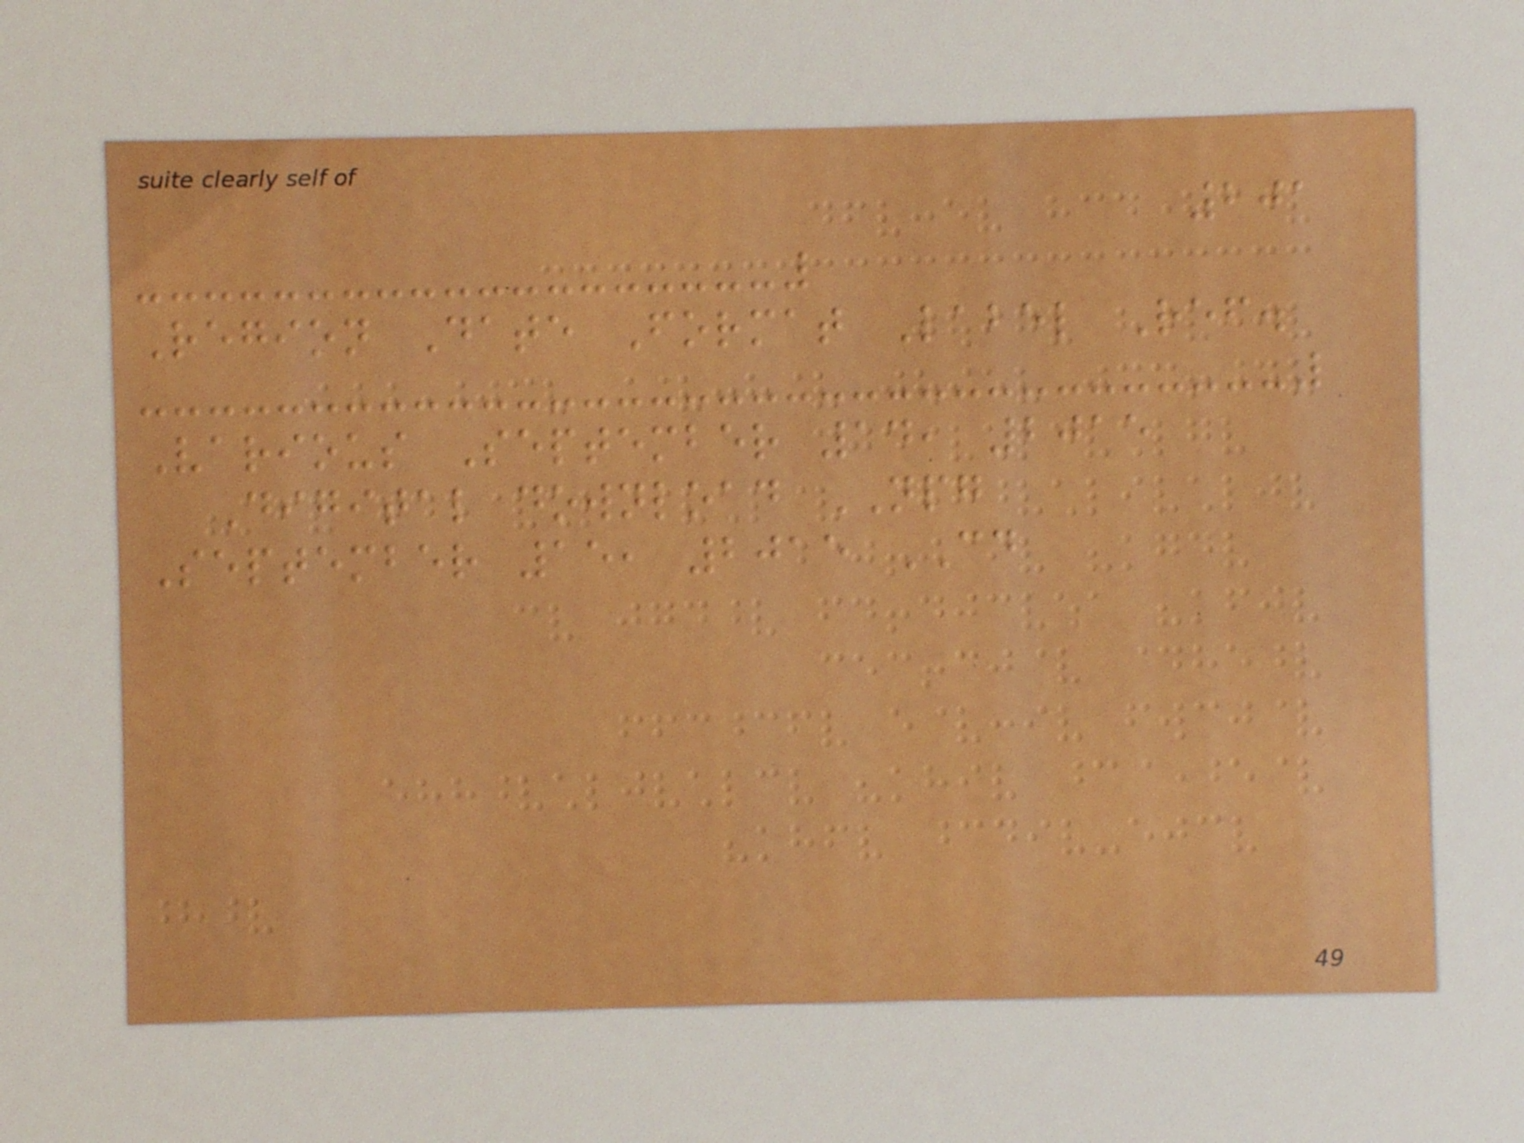201
Region Date Format Label Ref.
Various September 14, 2015
Digital download NPG
September 15, 2015 CD
